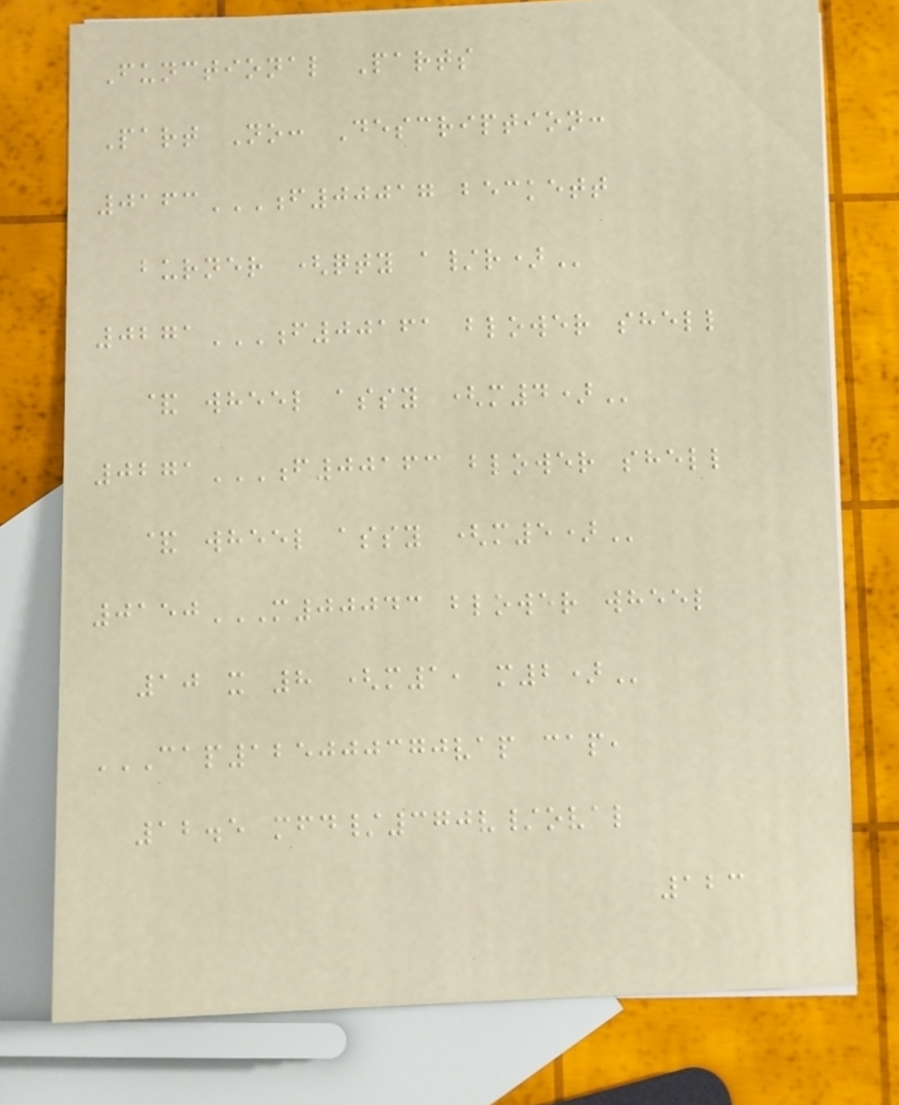Functional Parts
Part No: Description:
0163F00017 BECKETT
BURNER (QTY A/R)
0271F00161 BLOWER SHELL
& WHEEL ASSY (M4)
0271F00163 BLOWER SHELL
& WHEEL ASSY (M5)
0150M00043 BLOWER WHEEL
10 X 8 (M1, M2)
CAP125000370VAP CAP,
12.5 MFD/370V/OVAL
123
